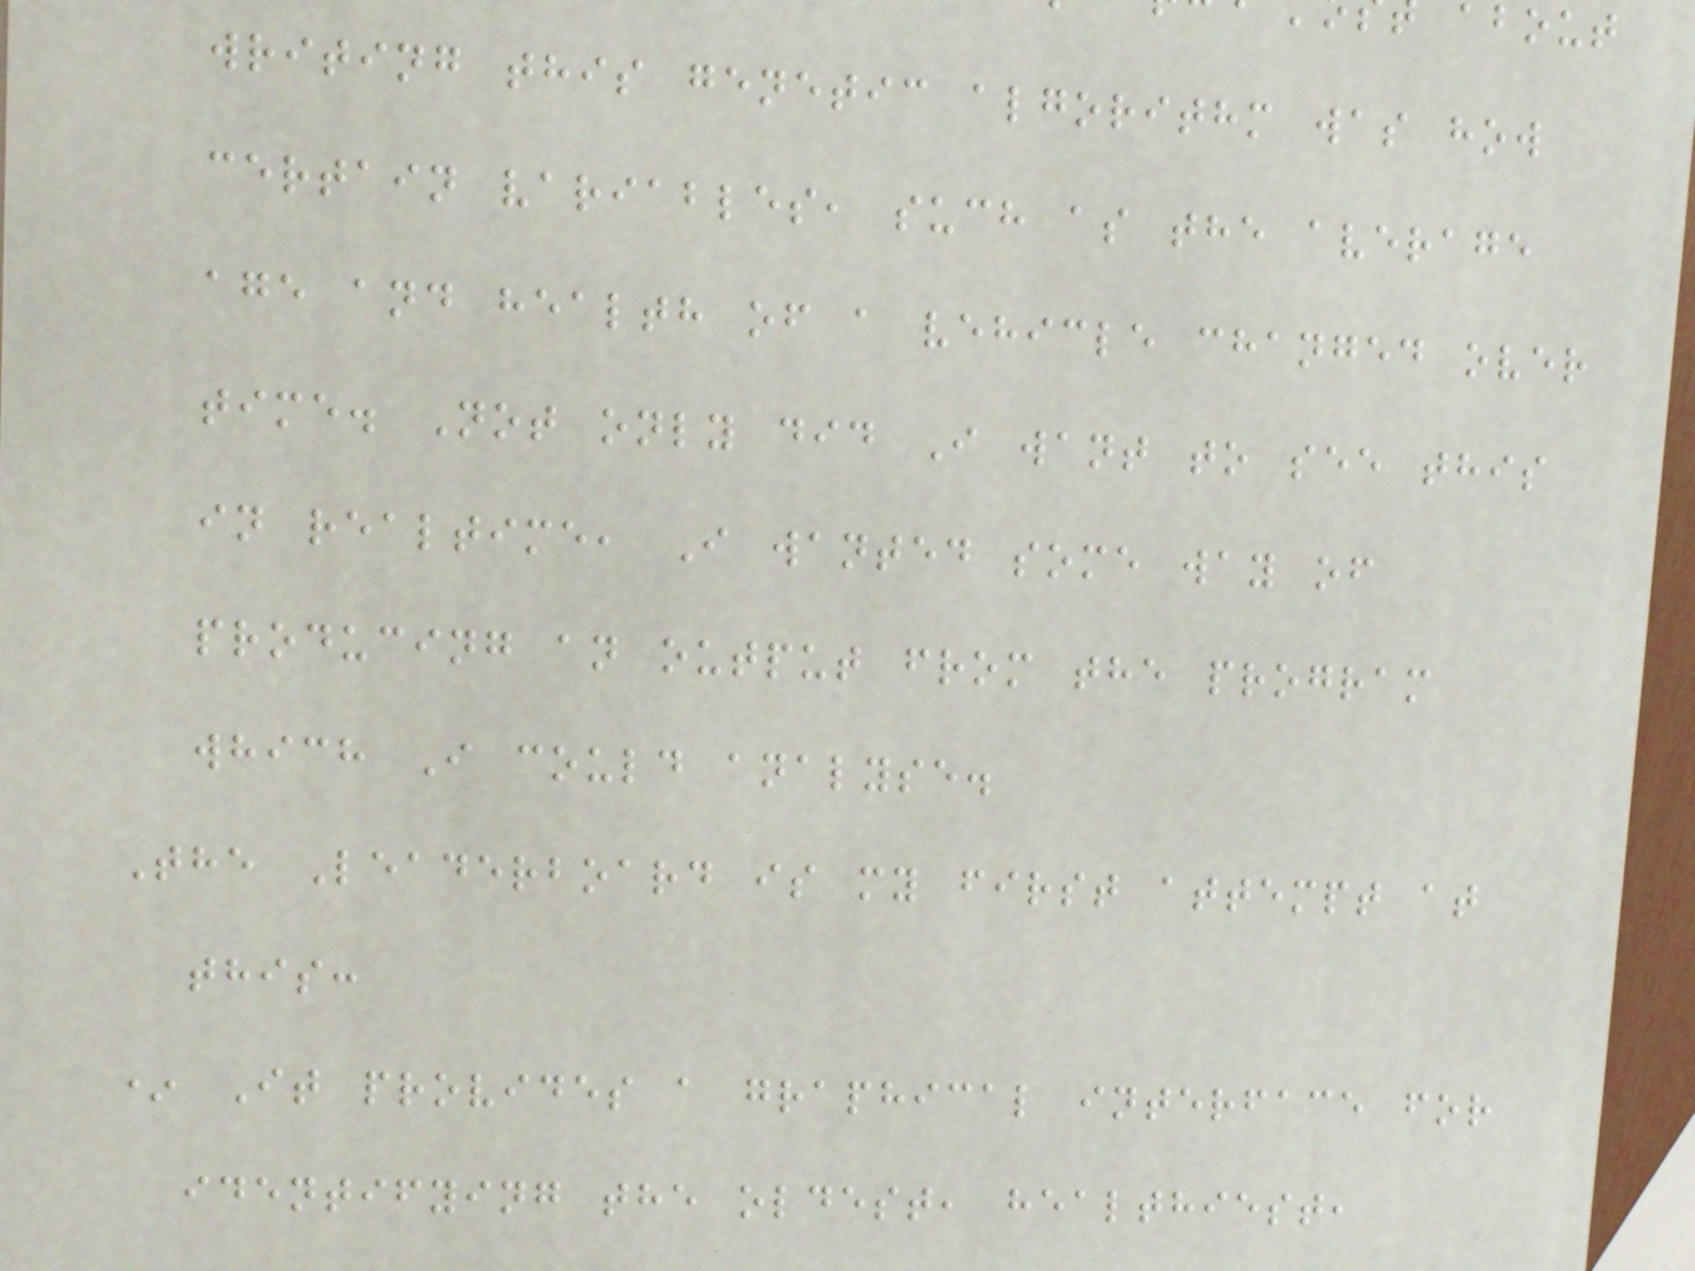writing this genetic algorithm was how
certain variables, such as the average
age and health of a vehicle changed over
time. Not only did I want to see this
in realtime, I wanted some way of
producing an output from the program
which I could analyse.
The Leaderboard is my first attempt at
this:
* It provides a graphical interface for
identifying the oldest, healthiest,
